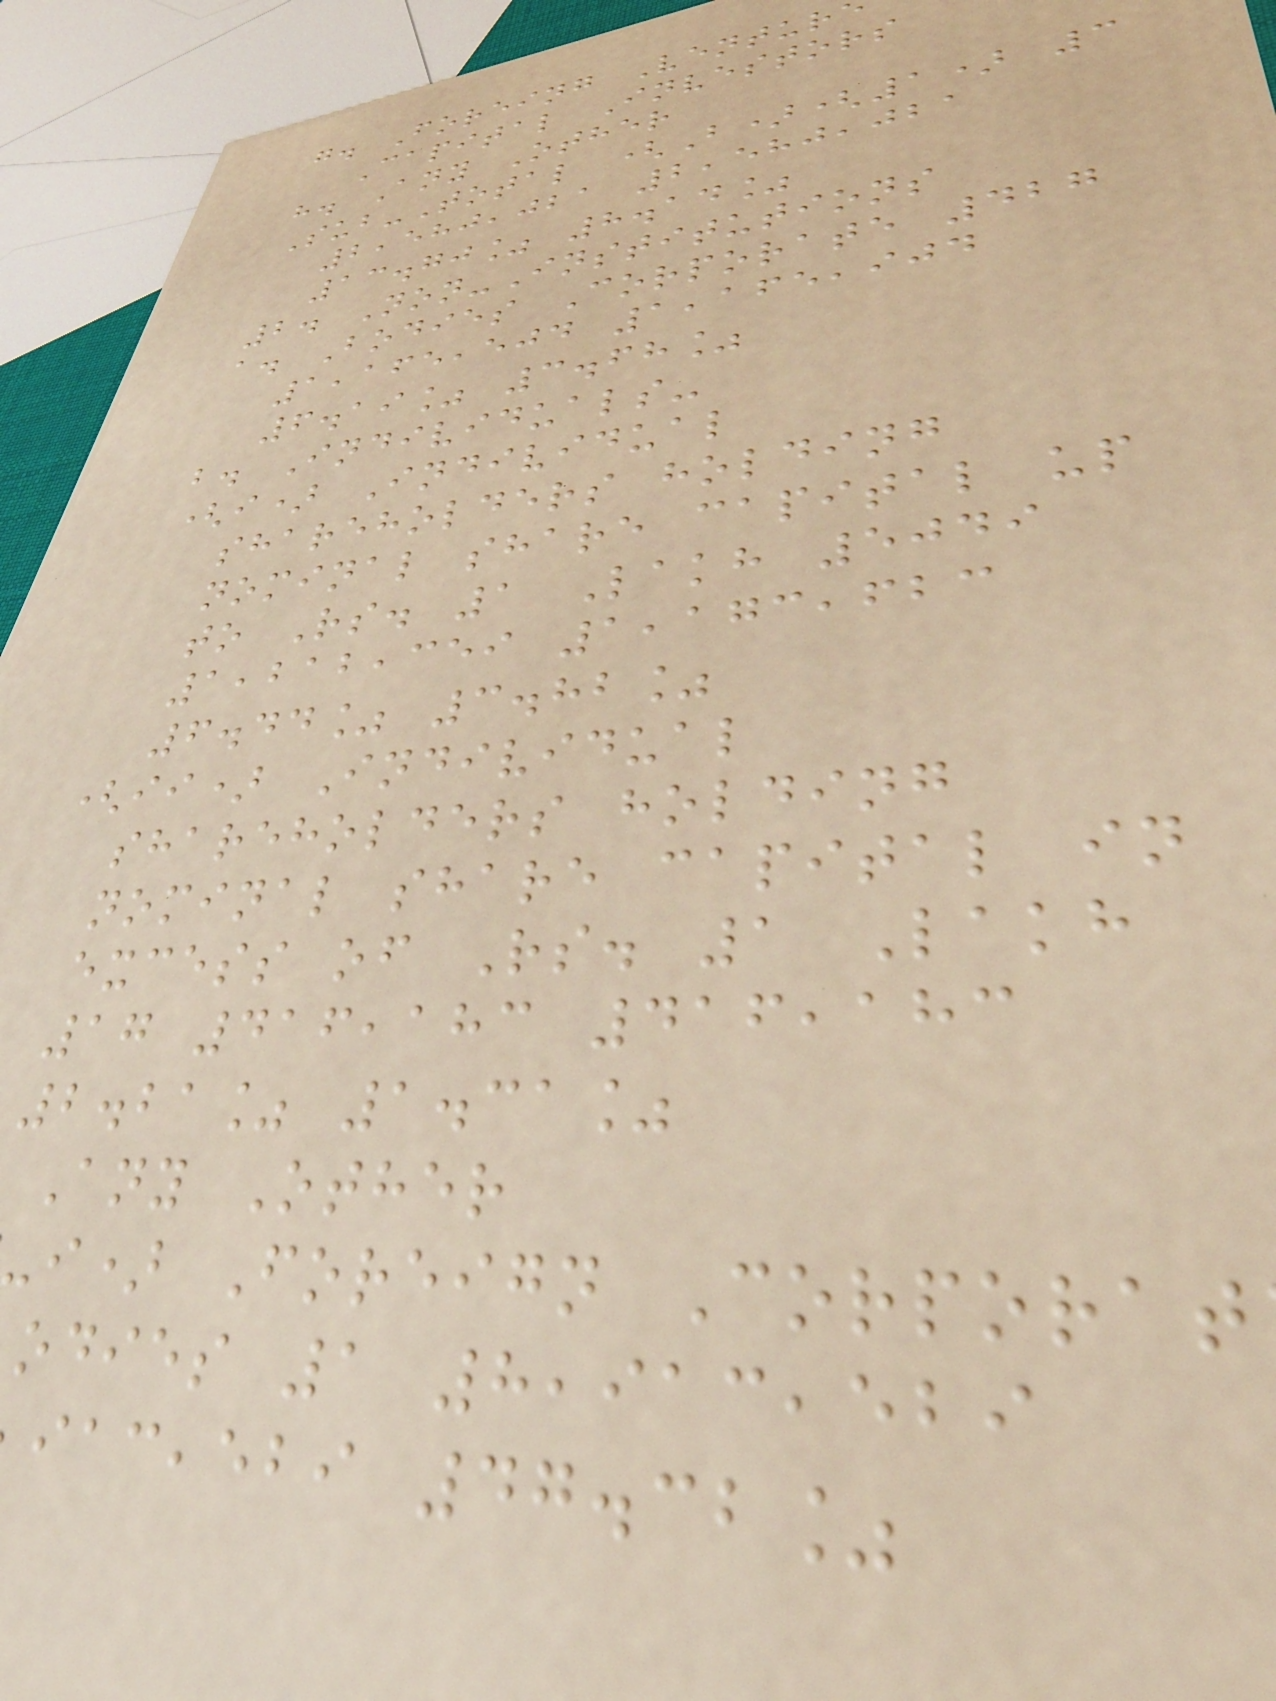g. Foreing Ventur
Capital Investors
h. Any Other
Sub-Total (B)(1) 3
2,580,021 2,580,021
13.70% 8.14%
2. Non-Institutions
a. Bodies Corporate 427
1,165,504 1,165,904
6.19% 3.68%
b. Individuals-
(i) Individual
shareholders holding
nominal share capital up
to Rs. 1 Lakh 5049
1,212,359 1,173,623
6.44% 3.82%
(ii) Individual
shareholders holding
nominal share capital in
excess of Rs. 1 Lakh
17 416,183 416,183
2.21% 1.31%
Any Other
-i) Foreign Corporat
odies 1 8,913,529
,ebi 47.32%
